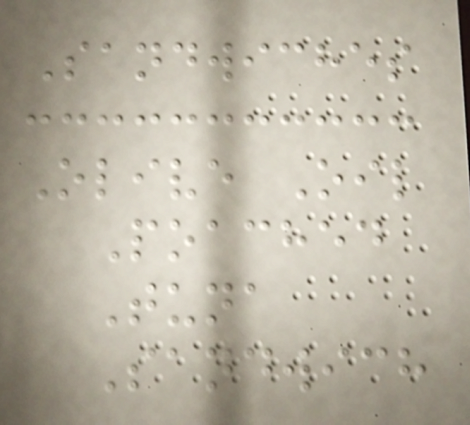Sandwiches
Olive Oil
Poached
Tuna
Sandwich
